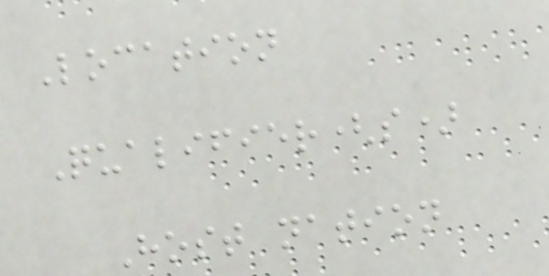Location
Qualifier(s)
Host nation
